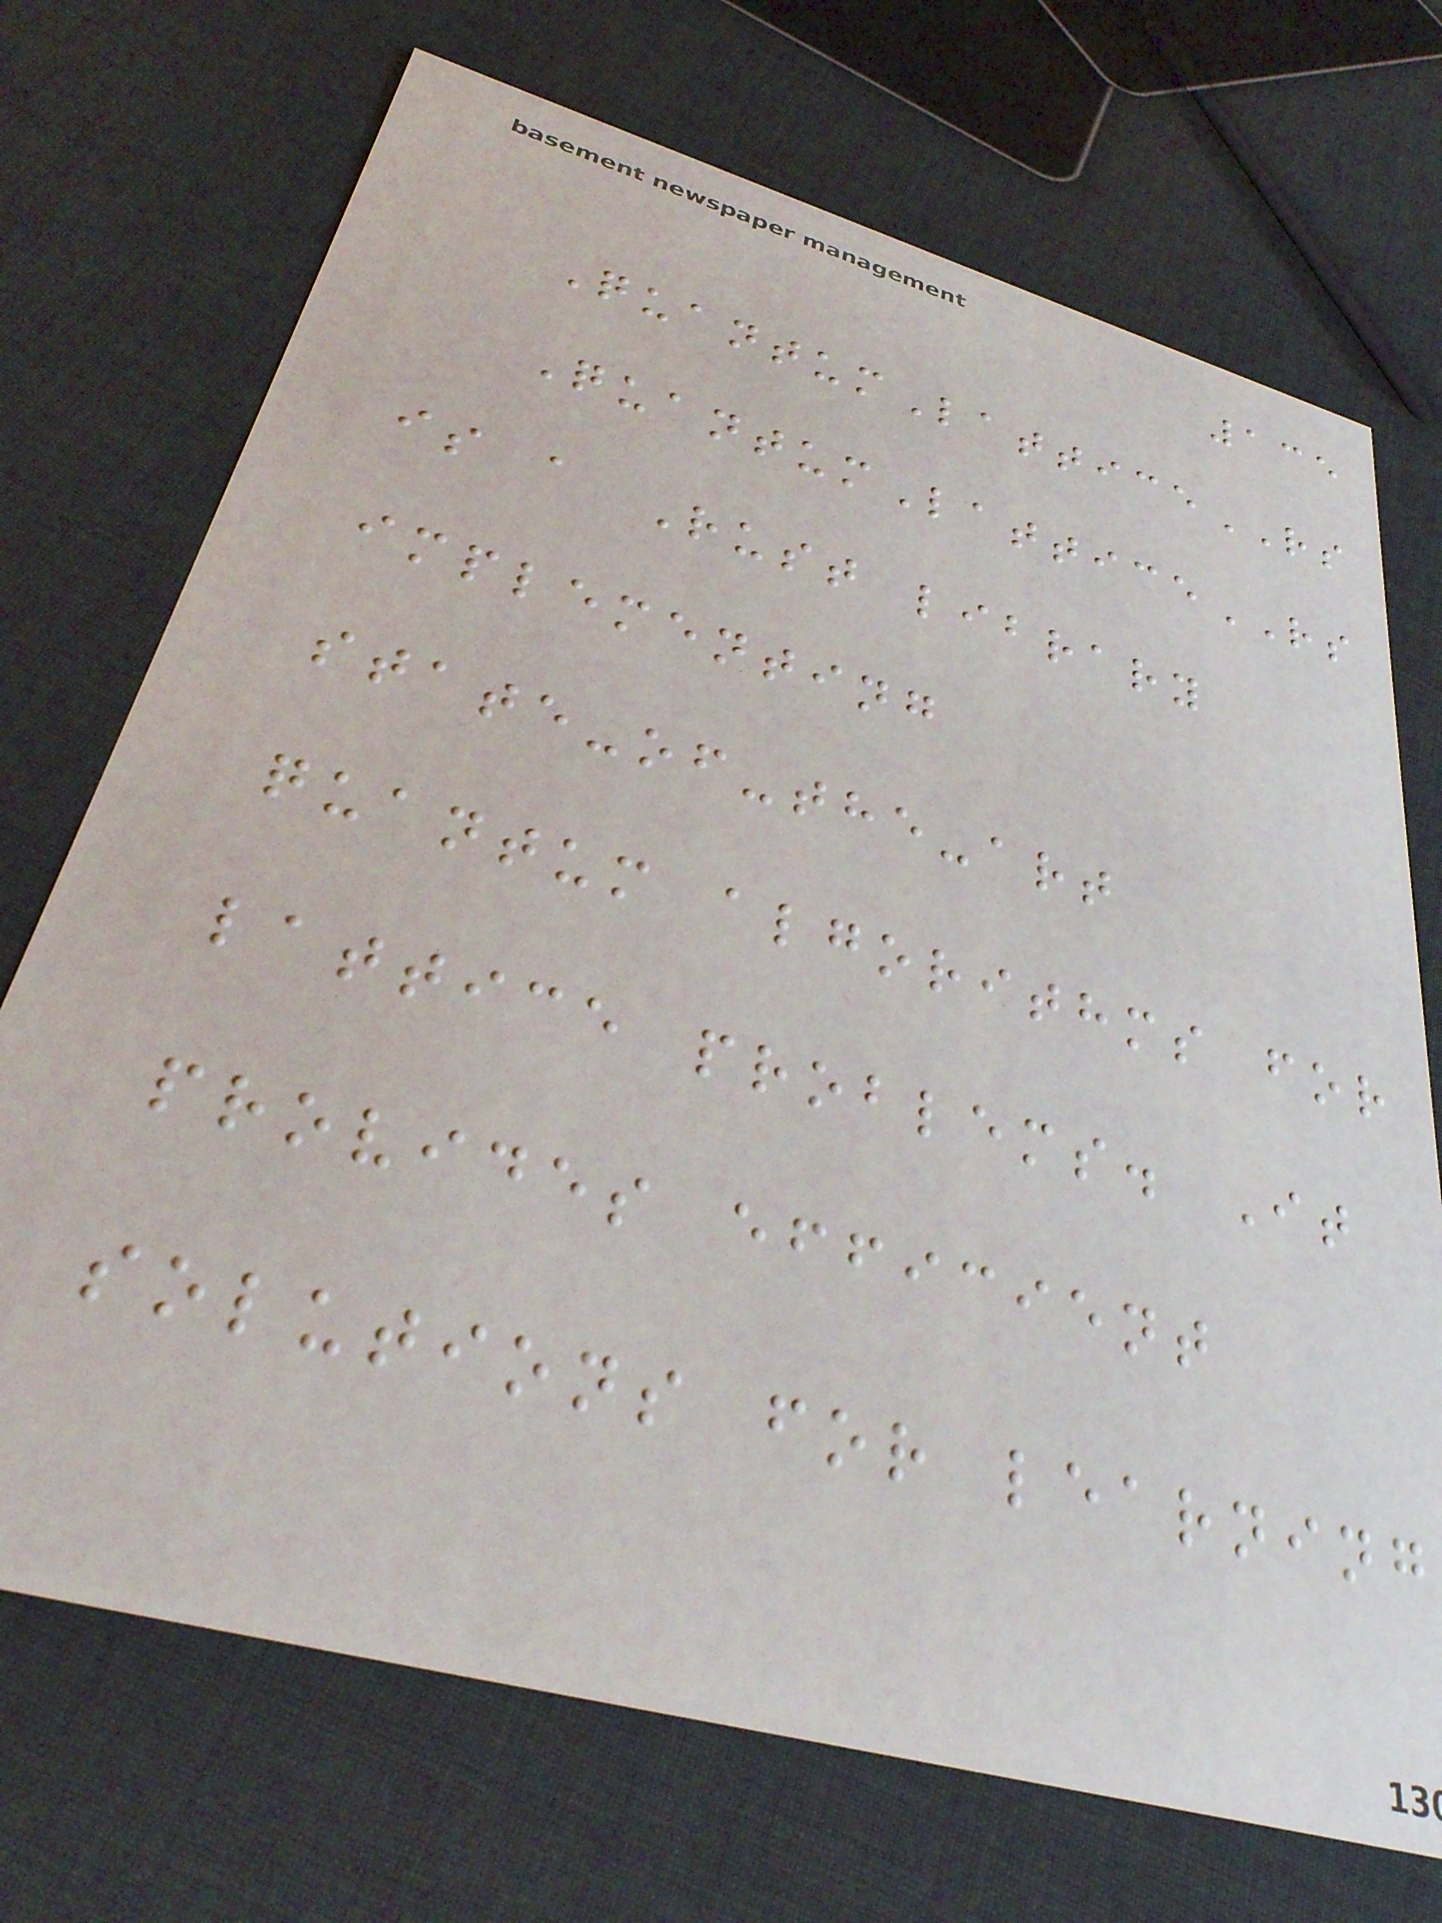135
QuantumLatticeRS
QuantumLatticeRS
is a Rust library
implementing
state-of-the-art
quantum algorithms for
lattice problems. It
provides efficient
solutions for learning
